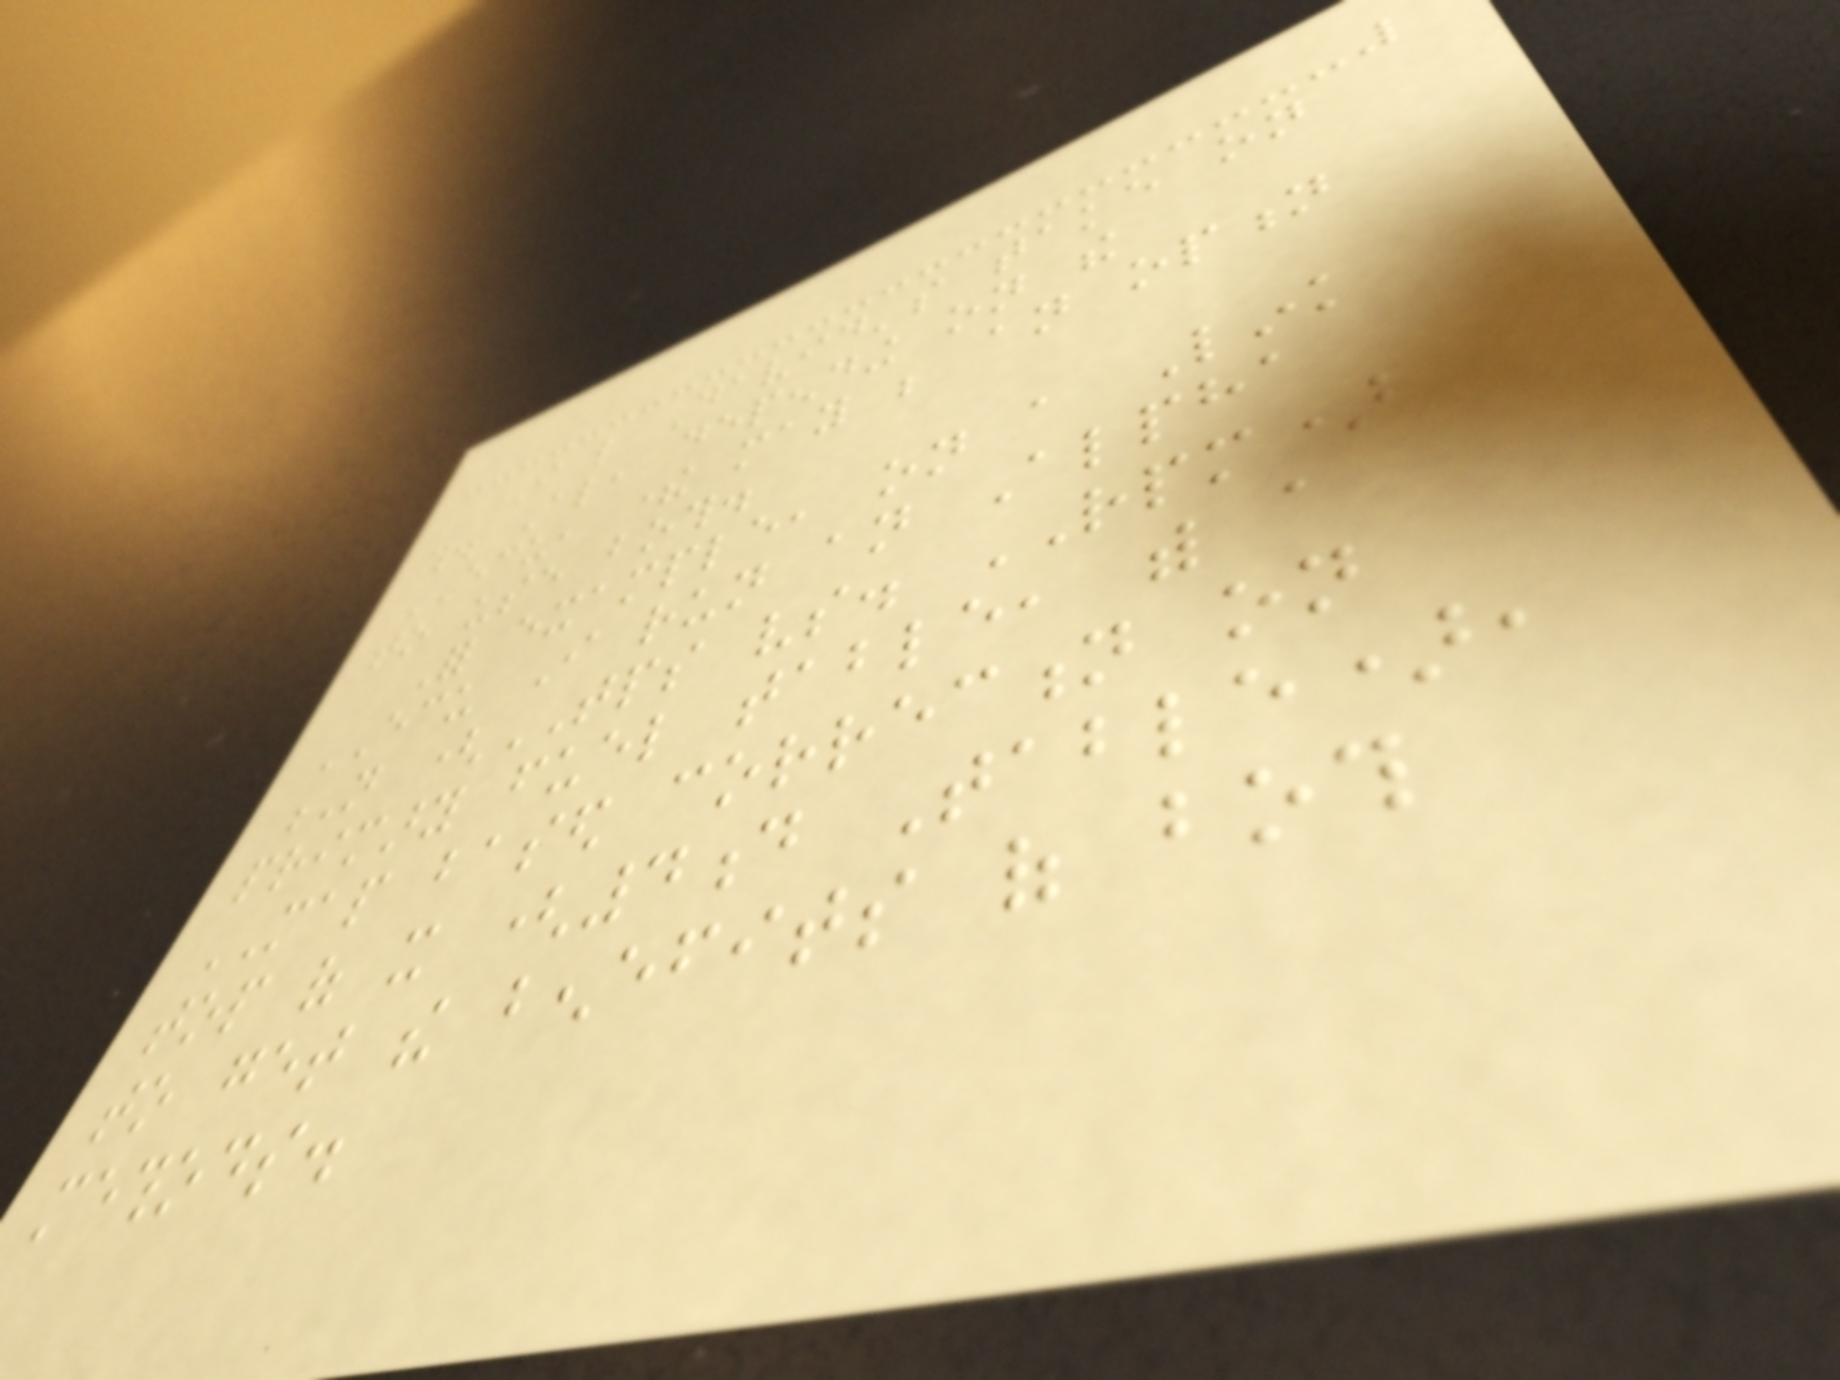I like David's take on
this. Also, depending on the
ECU, there may be an option
to use both.
For example, on a Link
ECU I run an Alpha
N (TPS vs. RPM)
primary fuel table, with a
MAP based correction on
top of it (4d Table),
to get the benefits of both
methods.
